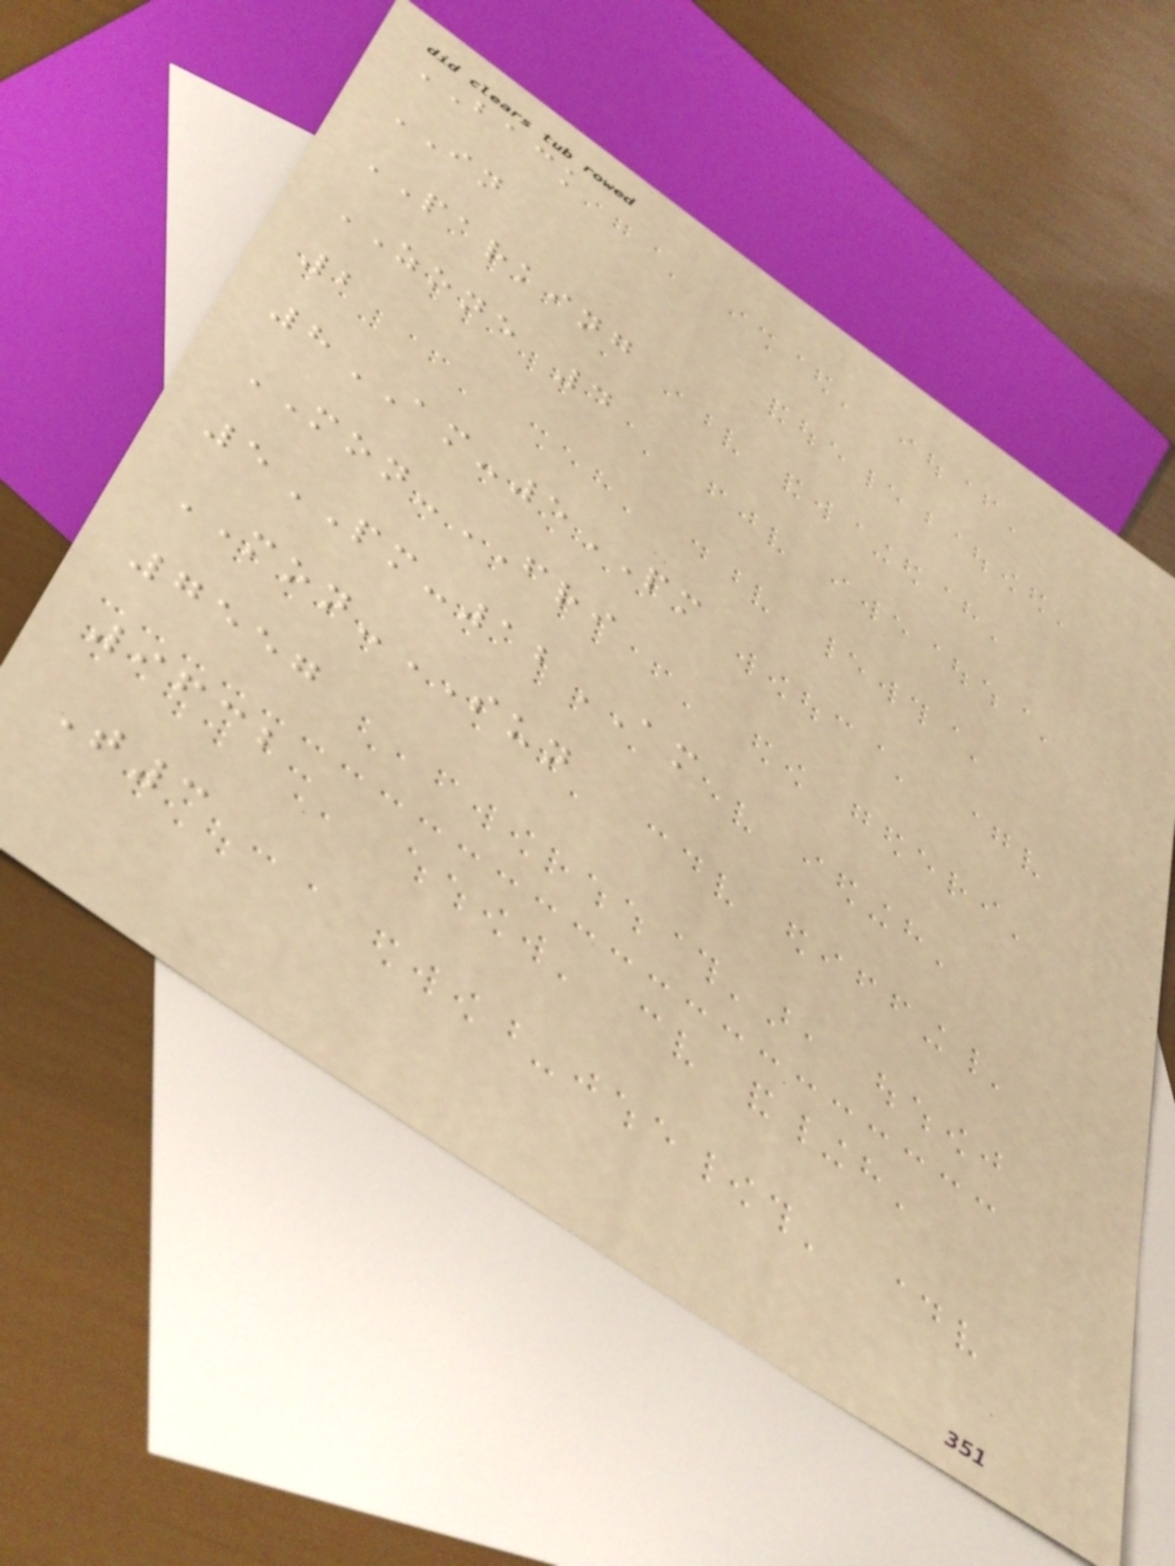BACK
IN
PARKING
ZONE 4
2
8AM-5PM
MON-FRI
5PM-12AM
MON-SUN
7557
9632
T3
